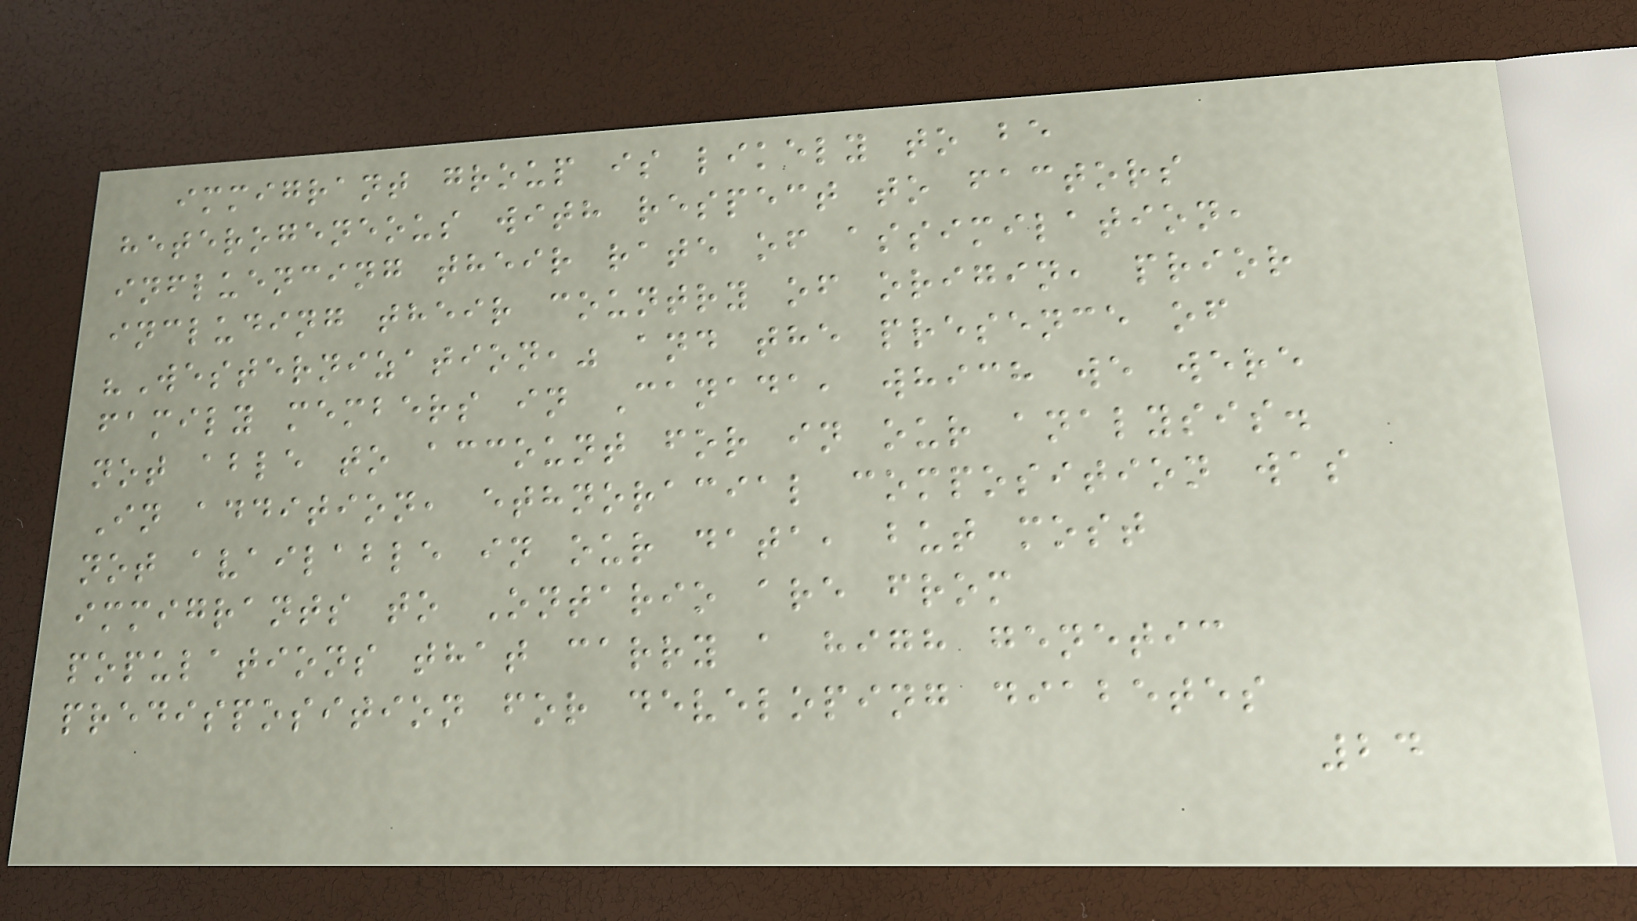immigrant group is likely to be
heterogeneous with respect to factors
influencing their rate of assimilation,
including their country of origin, prior
"Westernization," and the presence of
family members in Canada, which we were
not able to account for in our analysis.
In addition, ethnoracial composition was
not available in our data, but most
immigrants to Ontario are from
populations that carry a high genetic
predisposition for developing diabetes
24
